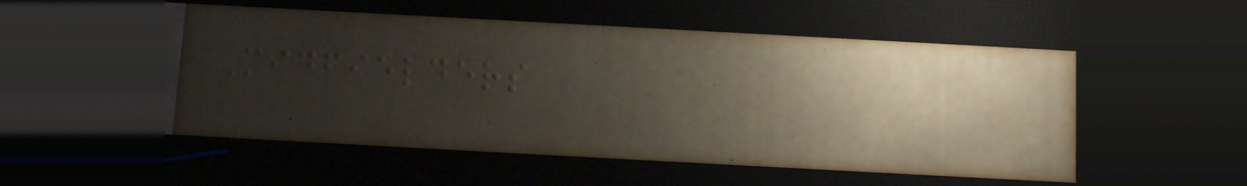Midfielders
